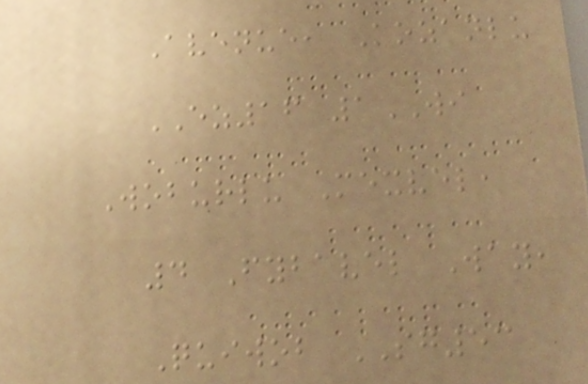Avenue, Kozanlu
EZ16 1WI
Woburlu Mexvel,
4 Fybavel Way,
Quiwob SG53
